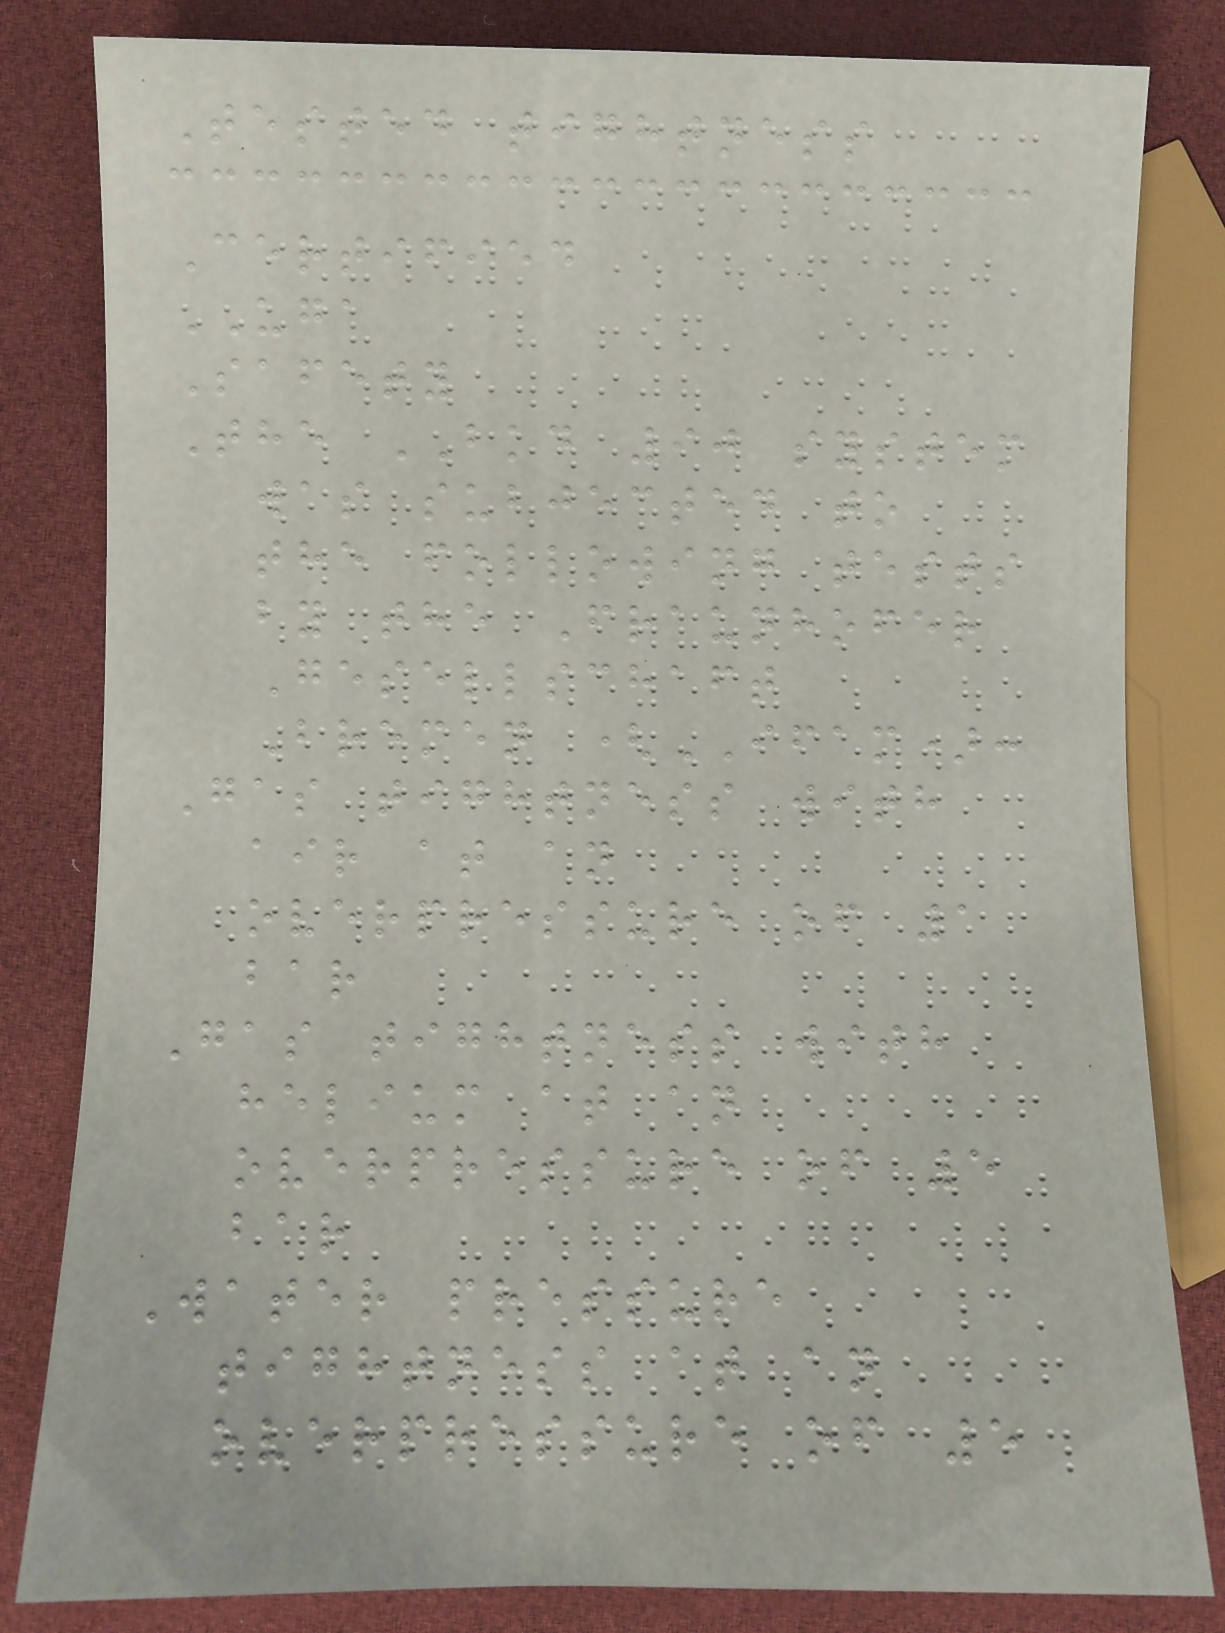Tested tightness
Certified
UGA
Safety
The BKD 90 system
was subjected to
the following tests
by the Fraunhofer
Gesellschaft
Bremen (IFAM):
Gas tightness with
air at an
overpressure of 1
bar
Gas tightness with
helium at an
overpressure of 5
bar
Water pressure
tightness at an
overpressure of 5
